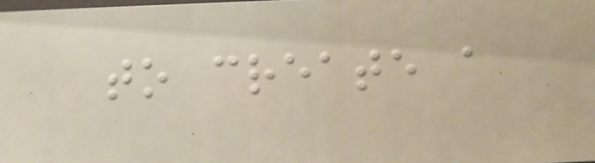to create a
